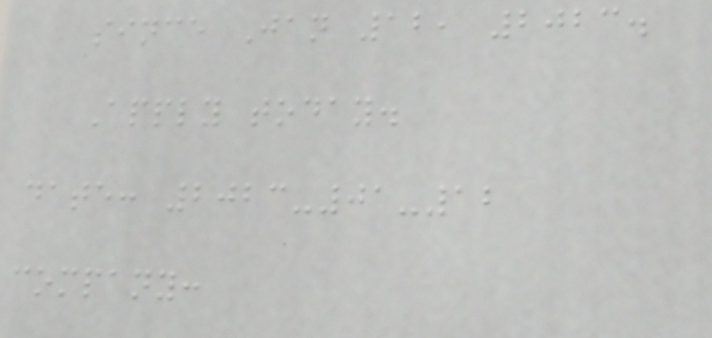since Jan 12, 2023.
Apply today.
date: 2023-01-12
company:
